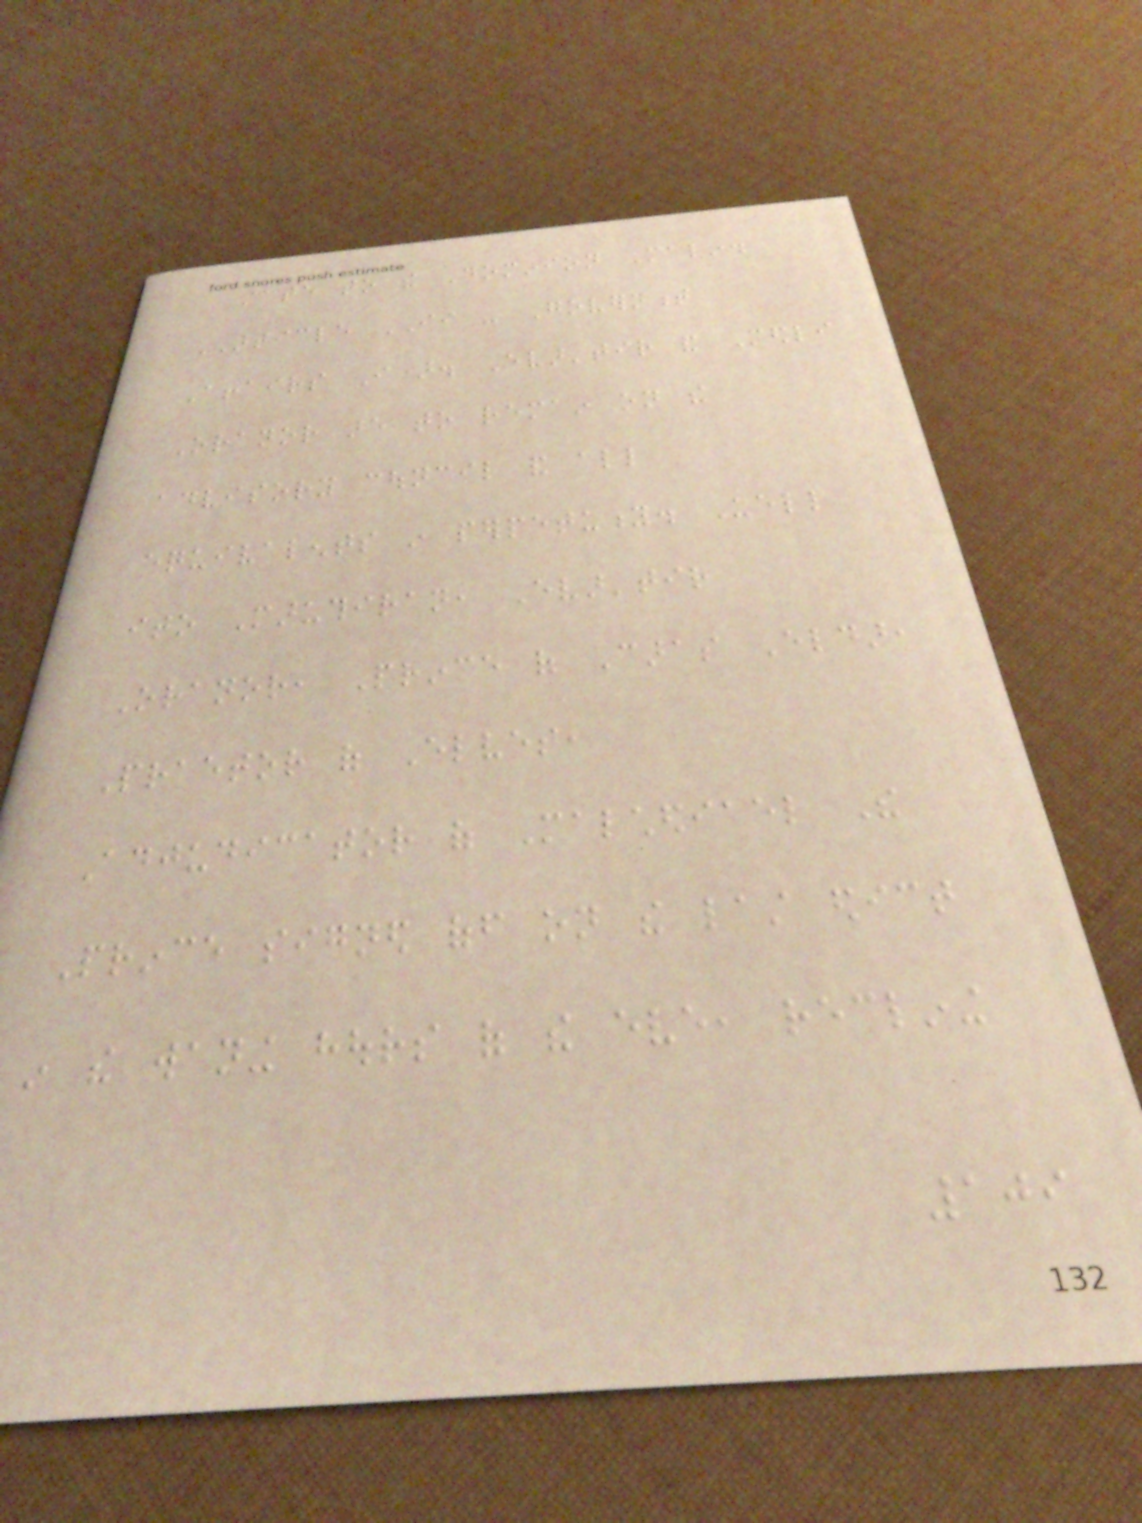state to the Dominion Malin.
ARTICLE II - Government
Affairs I). Evar'tir and Medli
Oranor are to remain on the
advisory council and all
equivalents in perpetuity. Uell
ito Maruthiran, Evar'tir
Oranor, Prince of Caras Eldar,
Praetor of Elves,
Adjudicator of Malchediael The
Prince signed off on the last edict
in the waning hours of the eve, reclining
109
